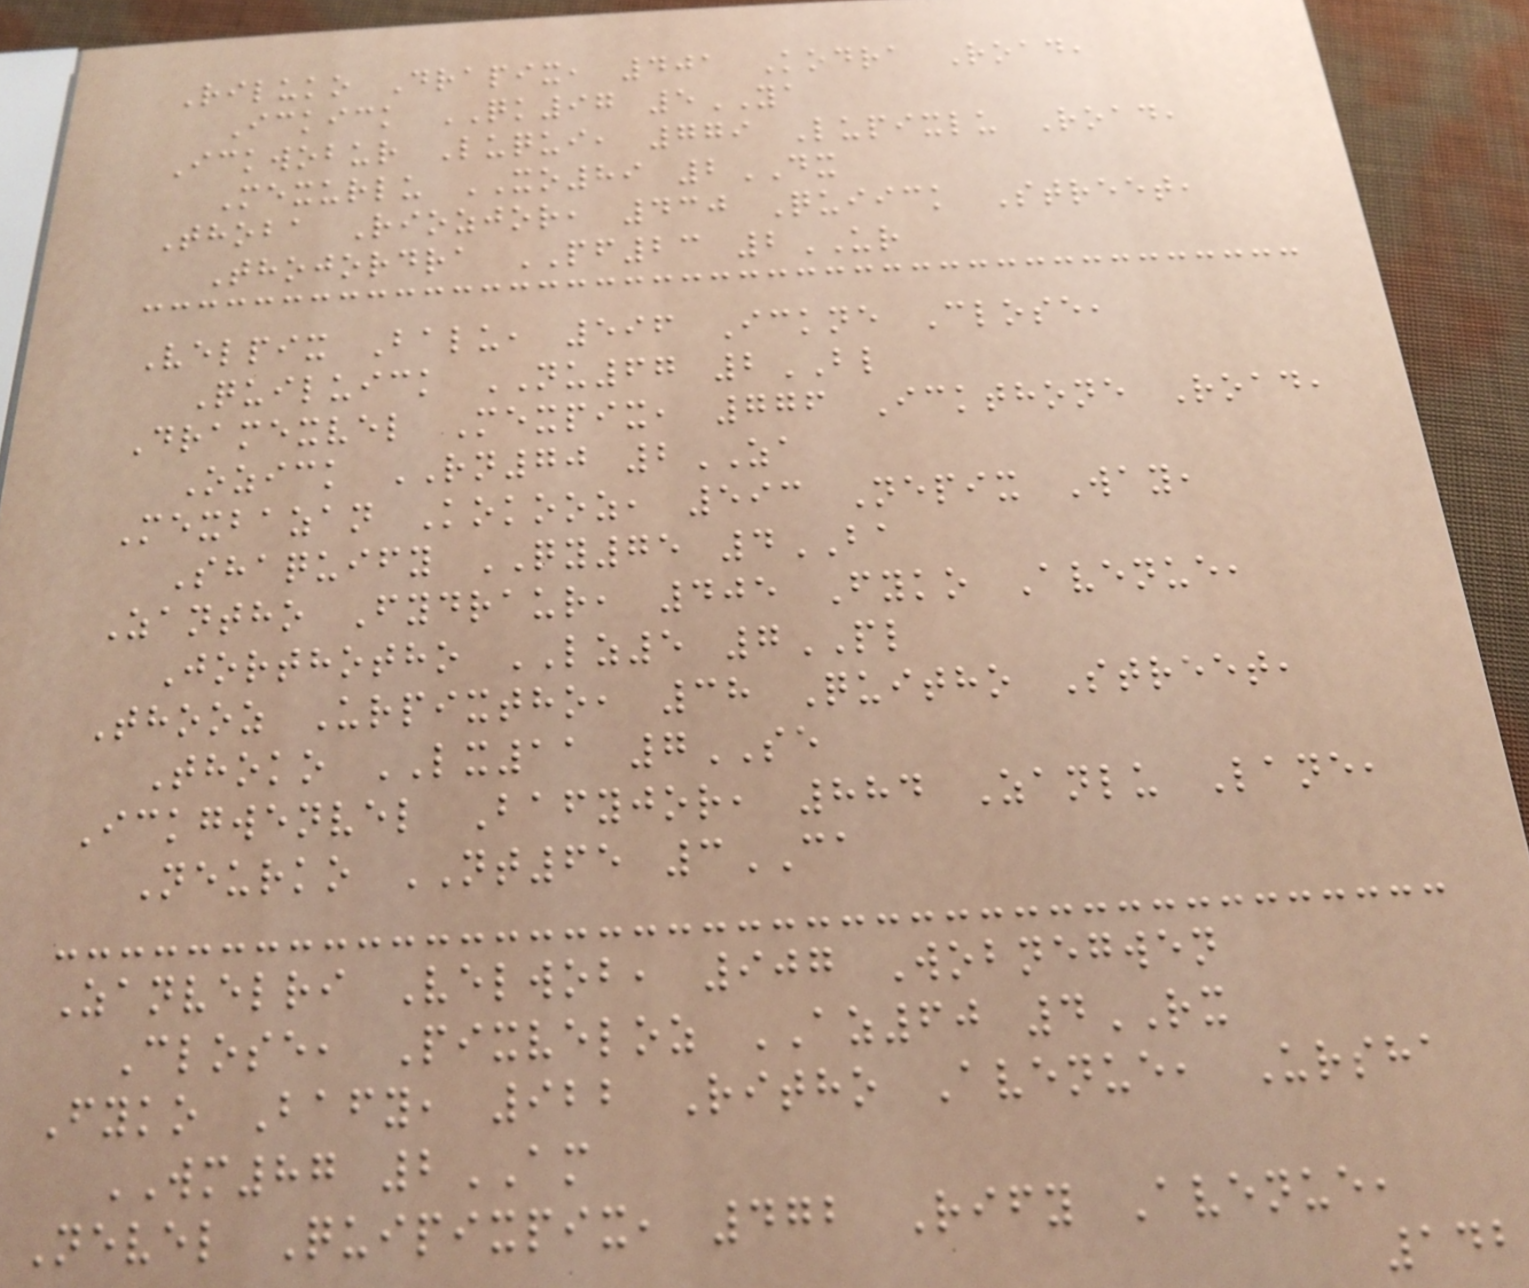Riluko Drapix, 401 Kodra Road,
Ickick QK97 5YA
Ickwobur Luqui, 779 Lupixlu Road,
Mexurlu XO89 2DX
Thoba Riozjor, 430 Quiick Street,
Thojordra PF23 2UR
Velpix Balu, 596 Ickne Close,
Quiluick NU67 2BL
Dramexvel Mexpix, 776 Ickthone Road,
Ozick RN70 2ZA
Mexbazan Kokooz, 593 Nepix Way,
Shaquify QY75 4BA
Zantho Fydraur, 405 Fyko Avenue,
Jorthotho LZ5 7PL
Thooz Urpixtho, 38 Quitho Street,
Thoko LX11 7SE
Ickgwenvel Bafyjor, 884 Zanlu Lane,
Neurko NT65 3CA
Zanvelri Velwob, 907 Wobnegwen
Close, Pixveloz AZ60 4RX
Fyko Bafy, 922 Ritho Avenue, Ursha
WM87 2AM
Nevel Quipixpix, 472 Rify Avenue,
142
